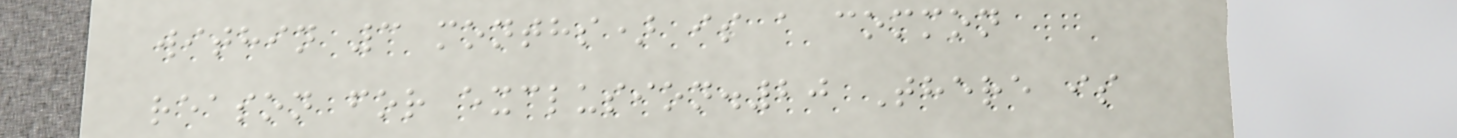within 3 months) is a common
reason for exclusion.20 There is
